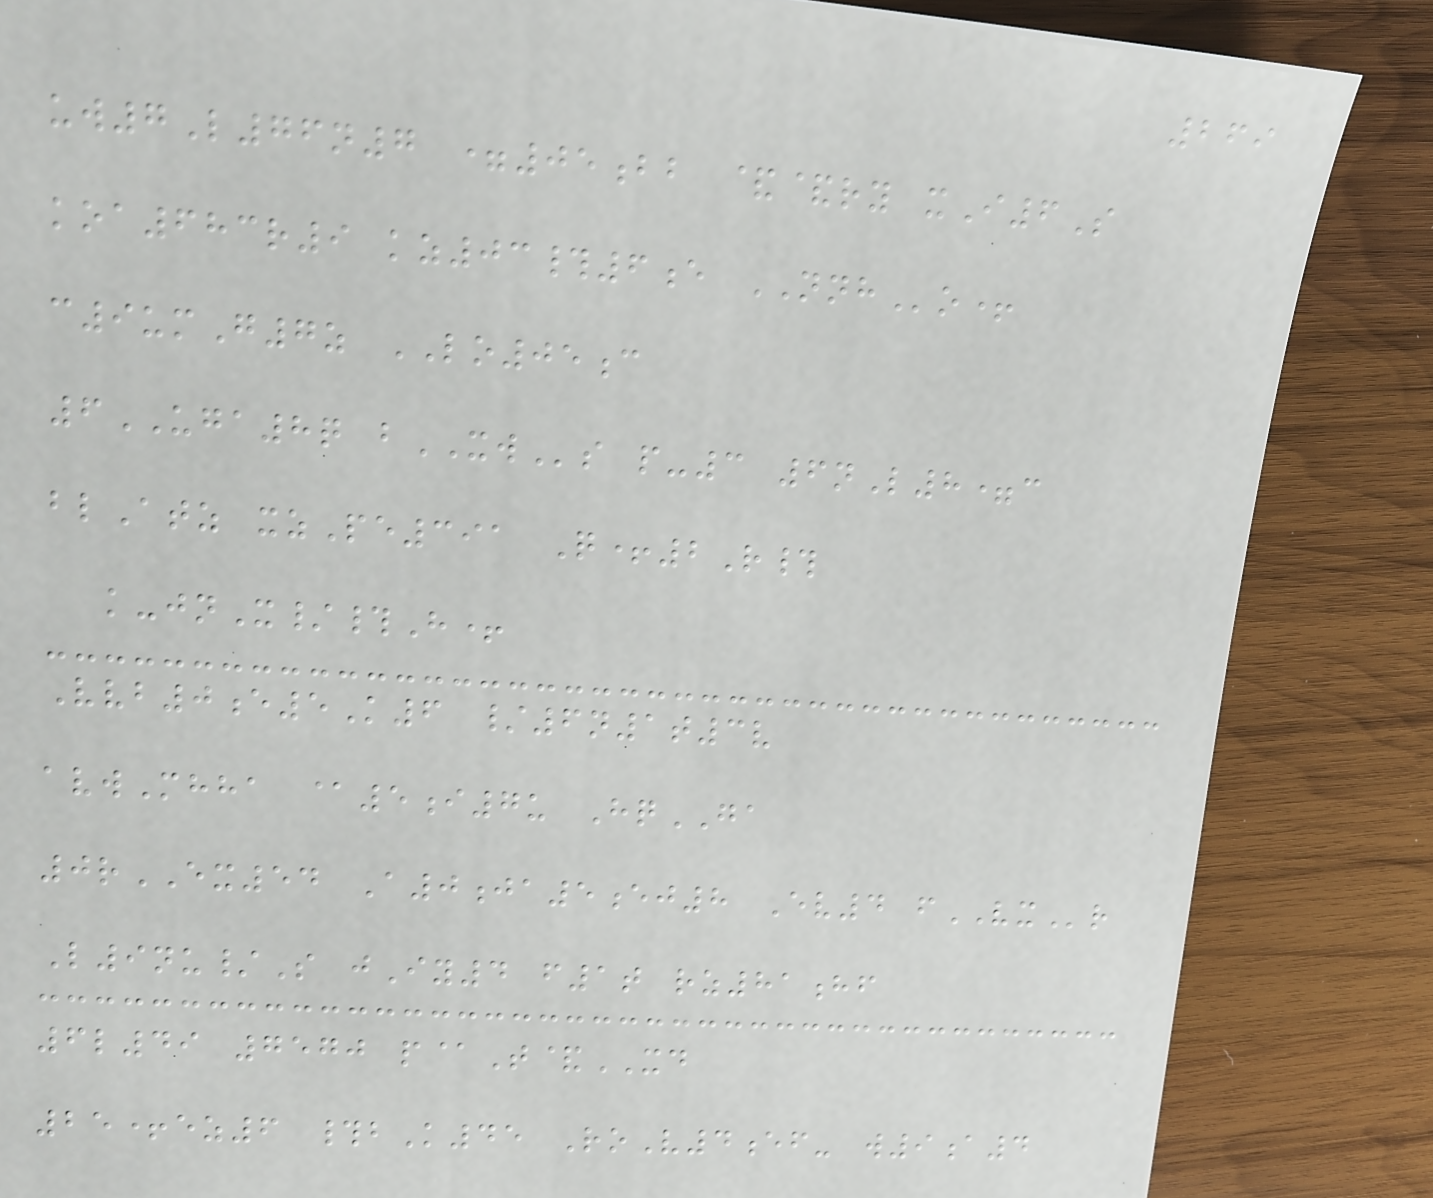269
uw7L76n7 =05bb &&ry xI6S
koa683r9 kz03#6e NNHo+
c9umG7z LO05c
6UGA8q bXWs p-3 6nL8=c
blAtz xzPe391 Q+2R#
k-jnX/#H+
Vvb0e5K6 /6n1t3v
avwMhha @5i7u HqGA
0rEX54 A0ja5ej8 Ev4 fVXr
L9nu/S jIy4 f1t rz81hf
6l49 7570 p@T&XD
25+ez6 #bK45 RoV4ef- w9a4
